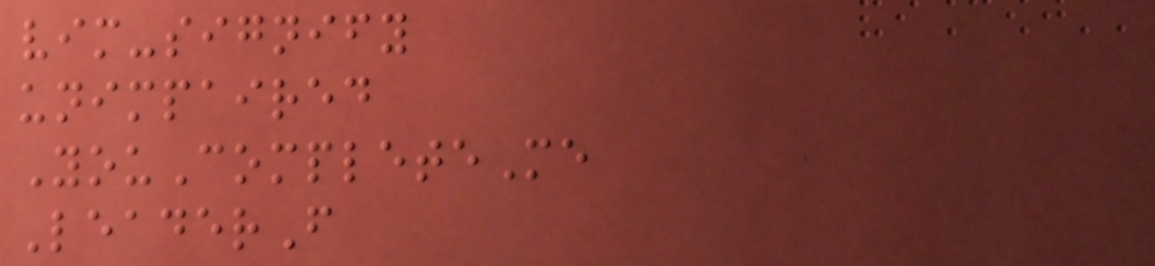vim-signify
unimpaired
YouCompleteMe
LeaderF
